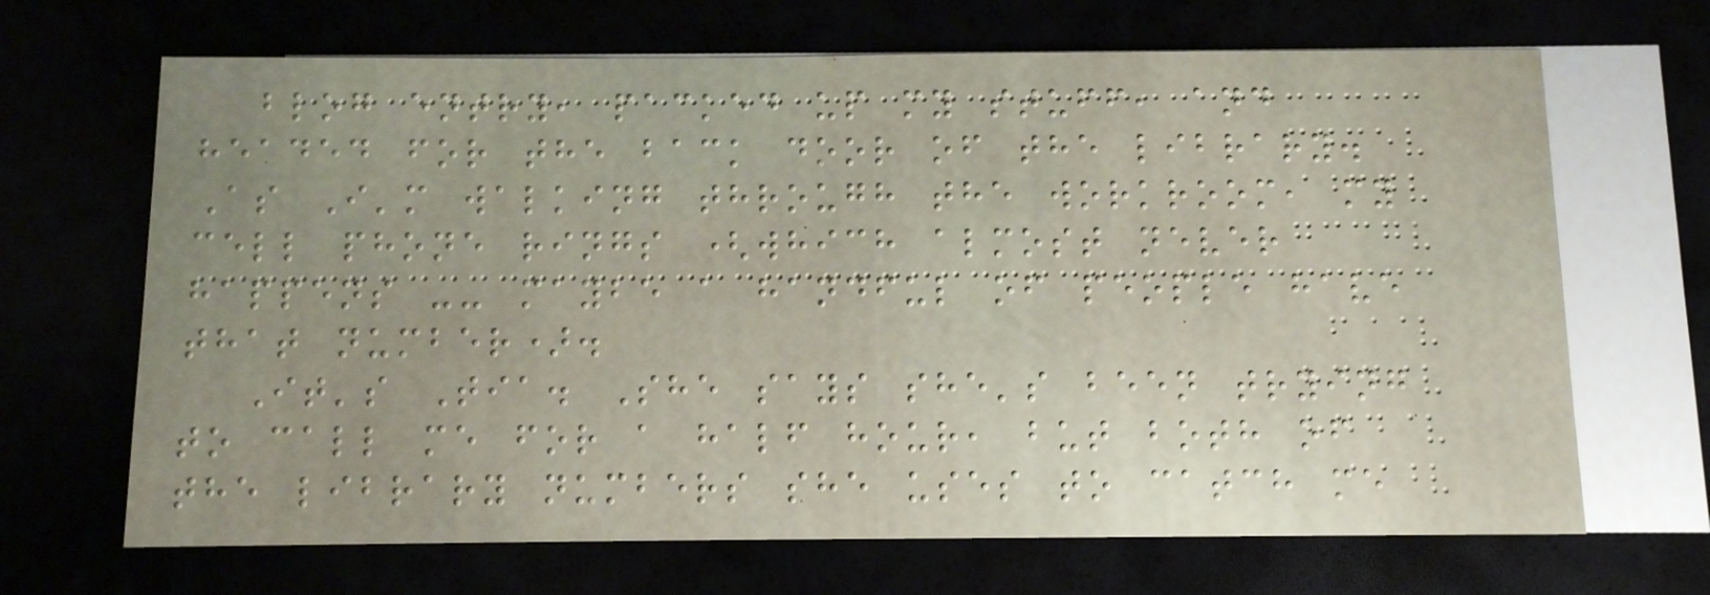blog entry, packed up my stuff, and
headed for the back door of the library.
As I'm walking through the workroom, my
cell phone rings (which almost never
happens -- maybe a handful of people have
that number).
It's Tia. She says she's been trying
to call me for a half hour, but both of
the library numbers she uses to catch me
